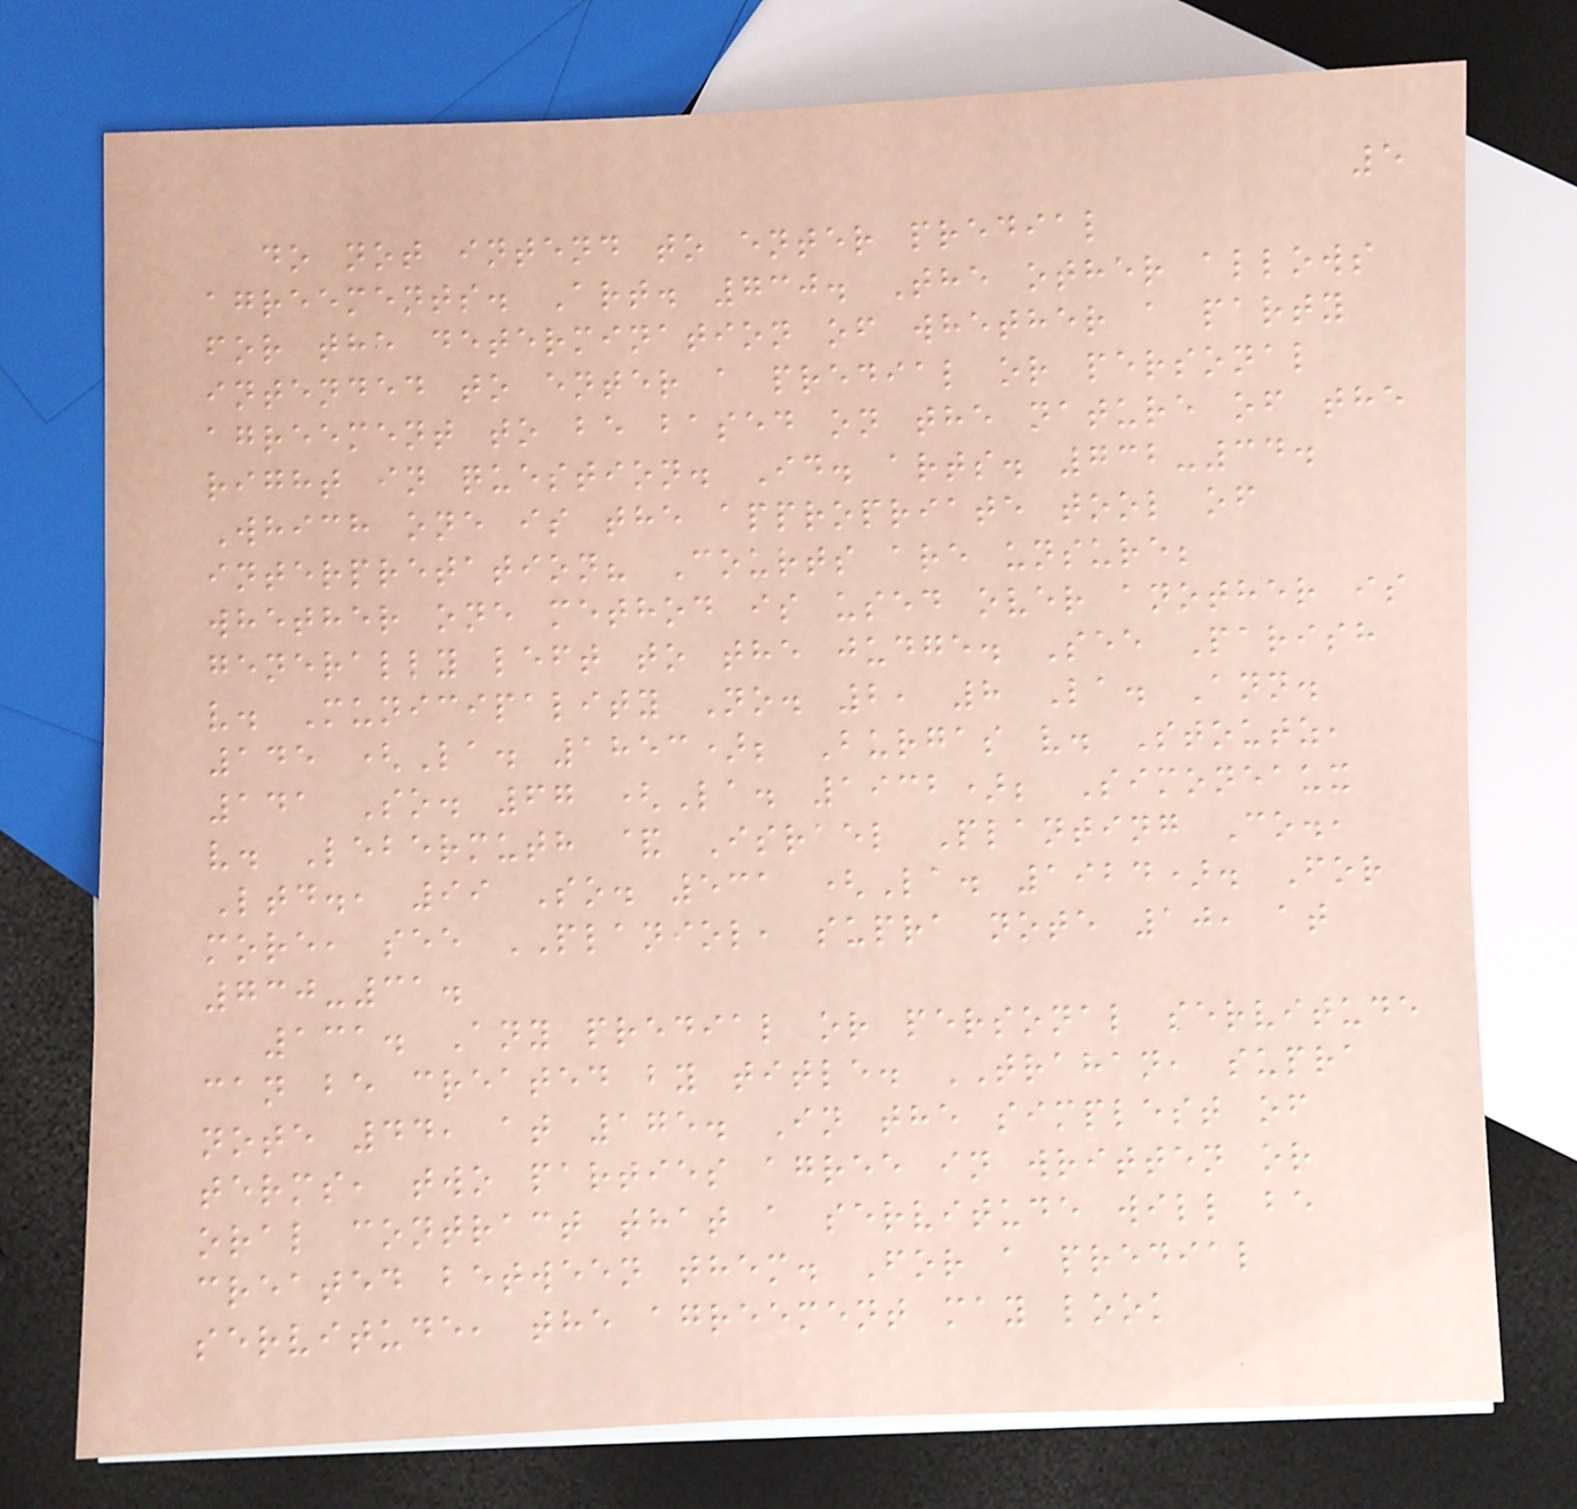5
do not intend to enter predial
agreements. Art. 730. The other allows
for the determination of whether a party
intended to enter a predial or personal
agreement to be based on the nature of the
right in question. Id. arts. 732-34.
Which one is the appropriate tool of
interpretation? Courts are unsure;
whether one method is used over another is
generally left to the judge. See Parish
v. Municipality No. 2, 8 La. Ann.
145 (La. 1853); Burgas v. Stoutz,
141 So. 67 (La. 1932); Simoneaux
v. Lebermuth & Israel Planting Co.,
Ltd., 99 So. 531 (La. 1924). For
more, see PLANIOL, supra note 10, at
730-31.
131. Any predial or personal servitude
can be created by title. TRAHAN, supra
note 44, at 175. In the simplest of
terms, two parties agree in written or
oral contract that a servitude will be
created between them. For a predial
servitude, the agreement may look
